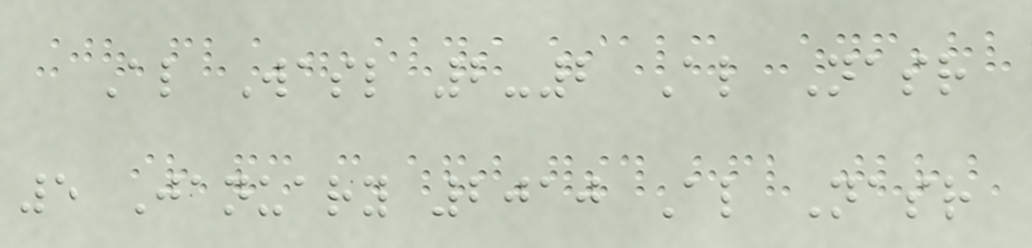Al Wasl 2-2 Al Nasr
5 January 2010 Al Nasr
